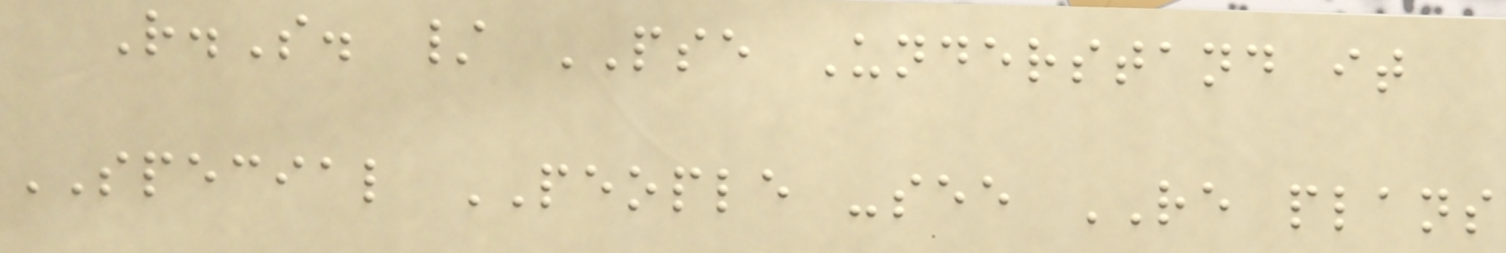R.S. / PSE Understand it
SPECIAL PEOPLE -see RE plans
